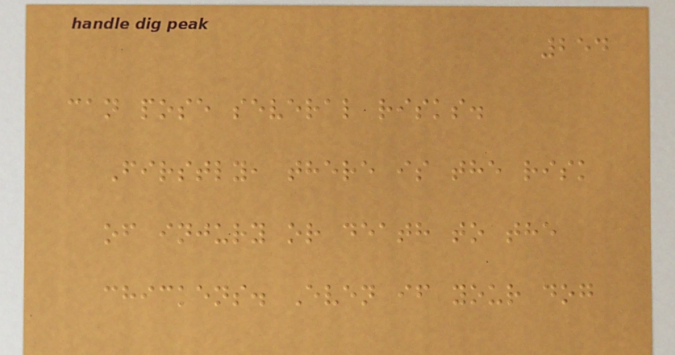254
can pose several risks.
Firstly, there is the risk
of injury or death to the
chickens. Even if your dog
